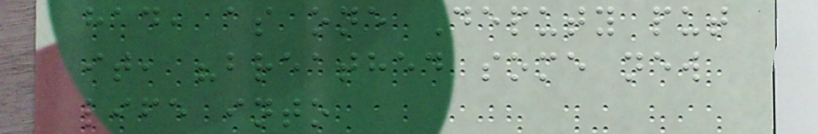had, as one Deputy put
it, "breathed some new
life into
